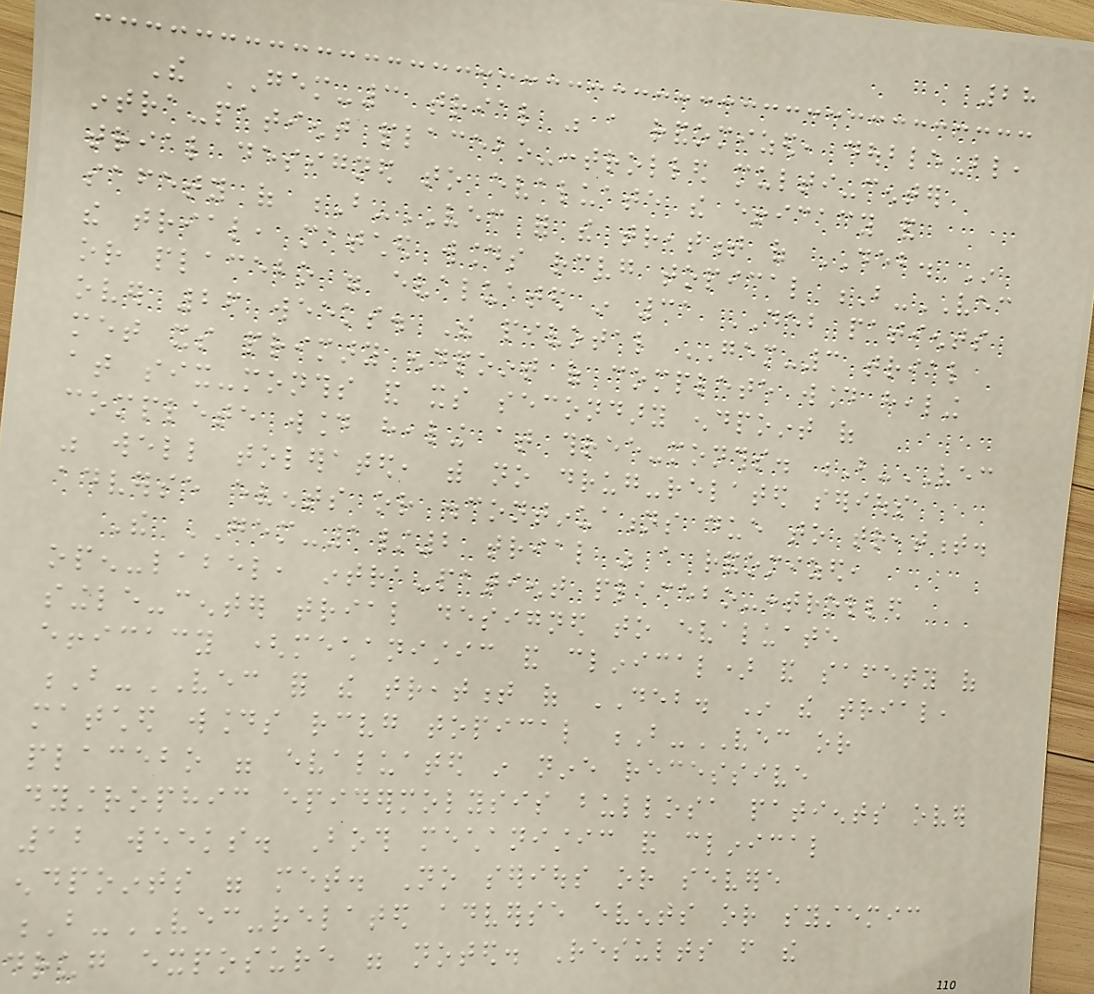28
The GEM-3 trial was a randomized, double-blind,
intra-patient placebo-controlled multi-center
trial designed to evaluate the efficacy and
safety of B-VEC for the treatment of DEB. In
the trial, matched wounds receiving topical B-VEC
or placebo were evaluated in 31 DEB patients
over 26 weeks. The pivotal GEM-3 trial
met its primary endpoint of complete wound healing
at six-months and its secondary endpoint of
complete wound healing at three-months. B-VEC
was well tolerated, with no drug-related serious
adverse events or discontinuations due to treatment.
The GEM-1/2 trial was a randomized,
open-label, intra-patient placebo-controlled
single-center trial designed to evaluate
efficacy (mechanistic and clinical) and safety of
B-VEC for the treatment of DEB. In the trial,
matched wounds receiving topical B-VEC or
placebo were evaluated in nine recessive
dystrophic epidermolysis bullosa patients over
12 weeks. Both mechanistic and clinical
endpoints were met. No serious or severe
B-VEC-related adverse events or systemic
drug exposure were noted. Results from the
